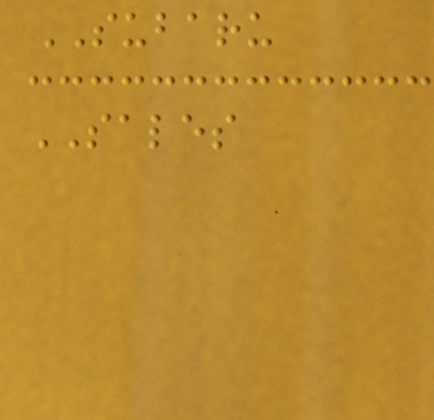SUBARU
SALES
